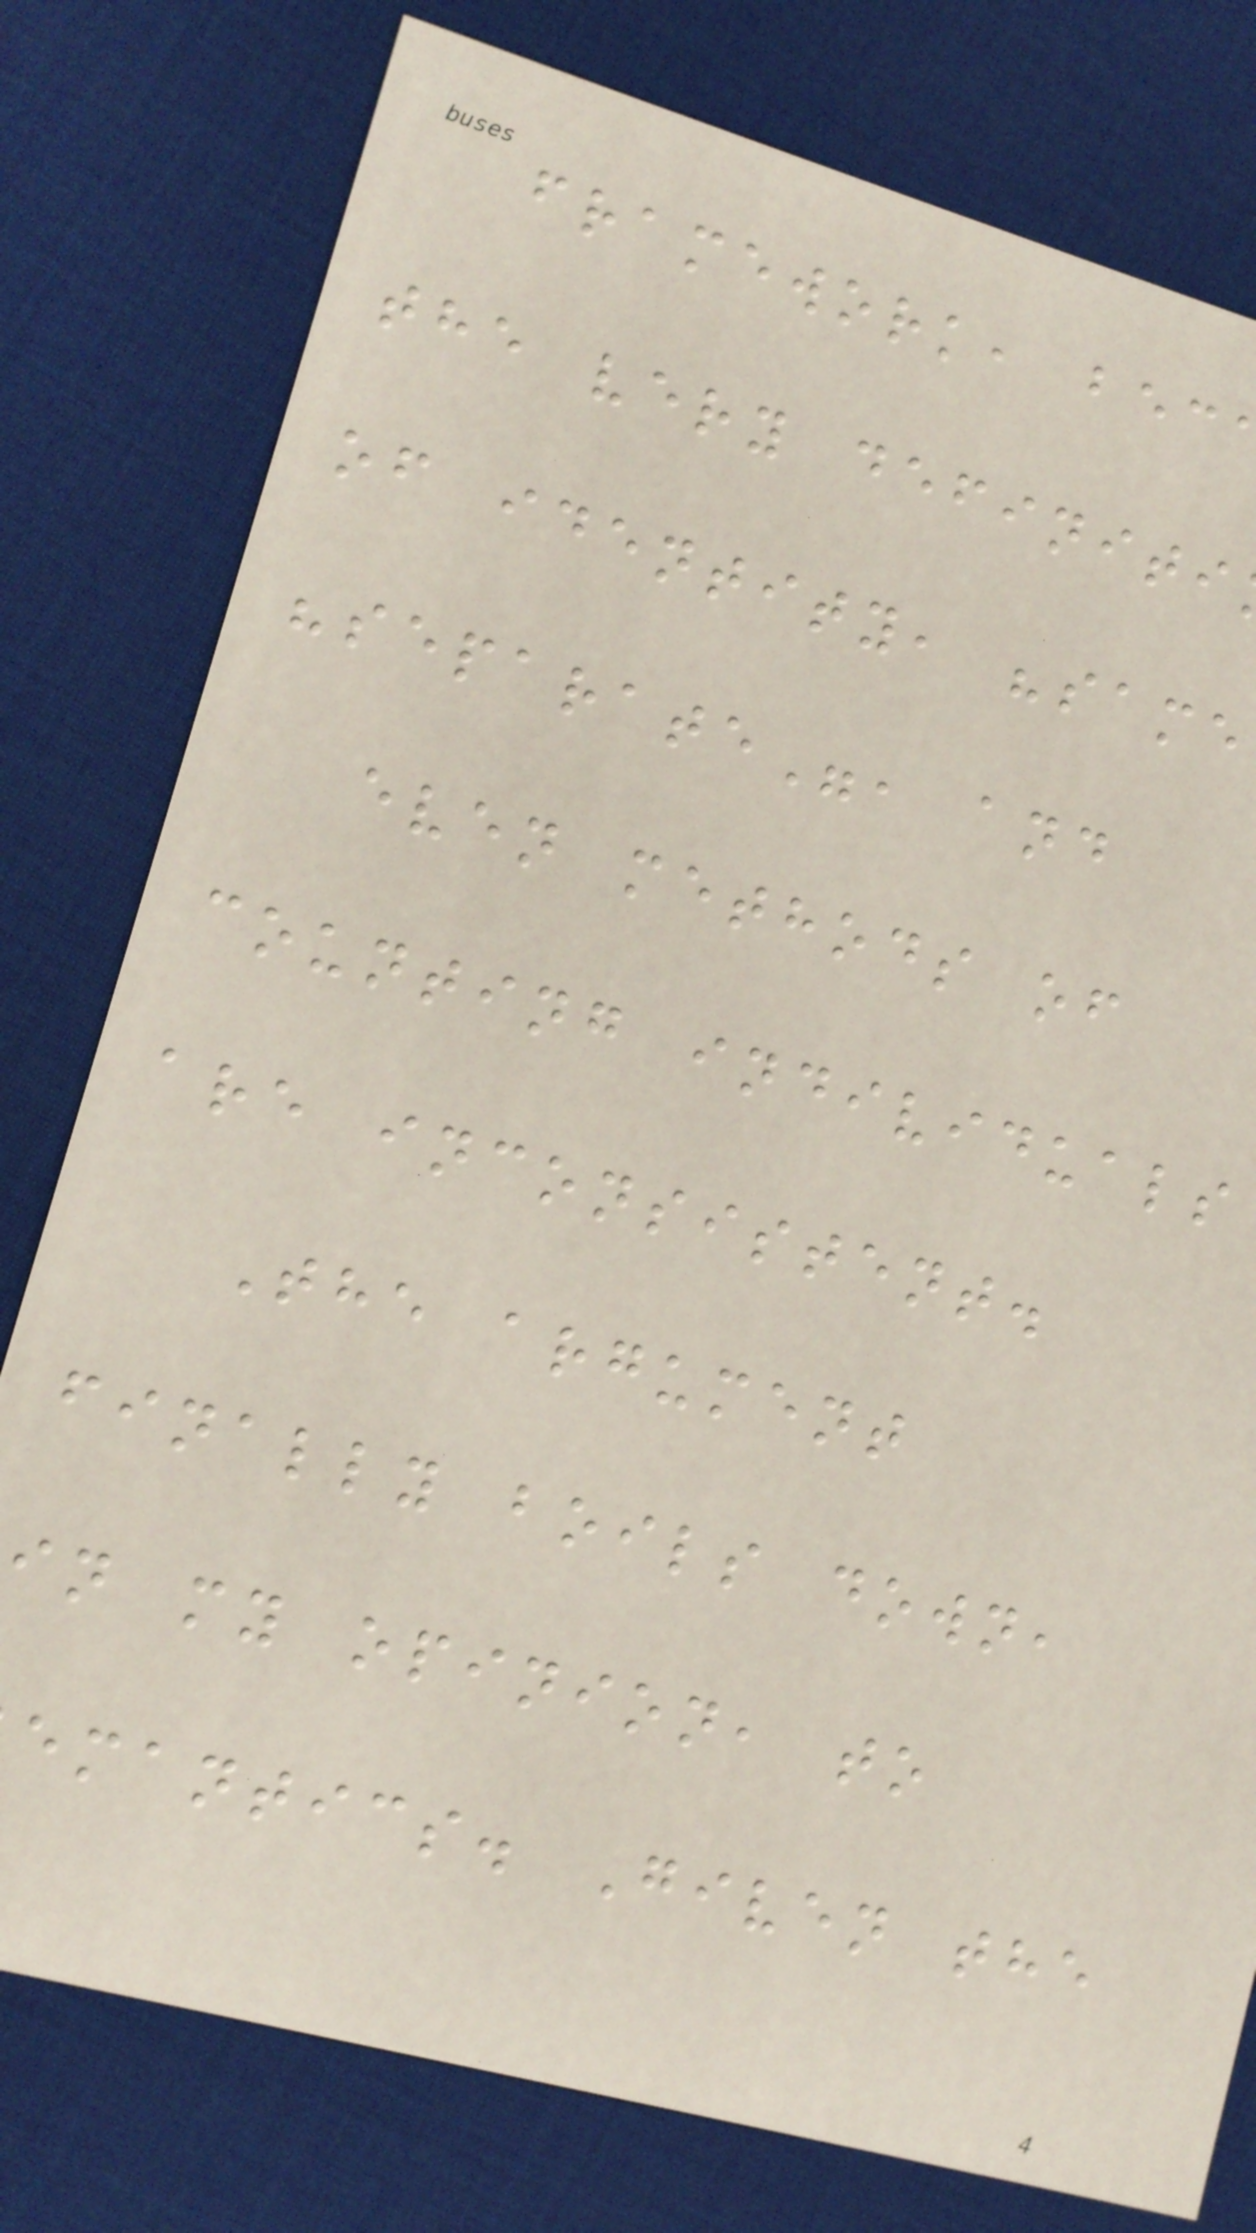framework, bec
the very definiti
of identity, "same
"separate", and
even methods of
counting individuals
are inconsistent.
The argument
finally boils down,
in my opinion, to
emantics. Given the
